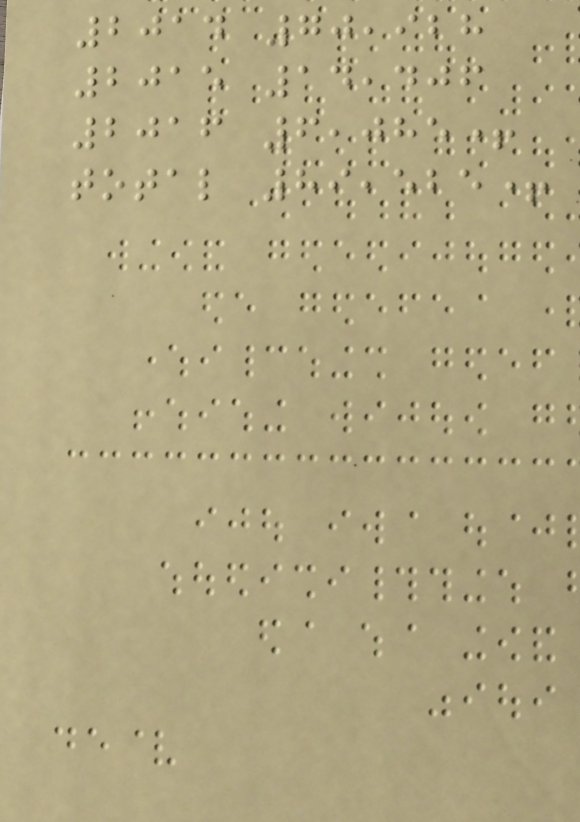2014 70,928
2015 14,406
2016 6,085+
total 89,525+
